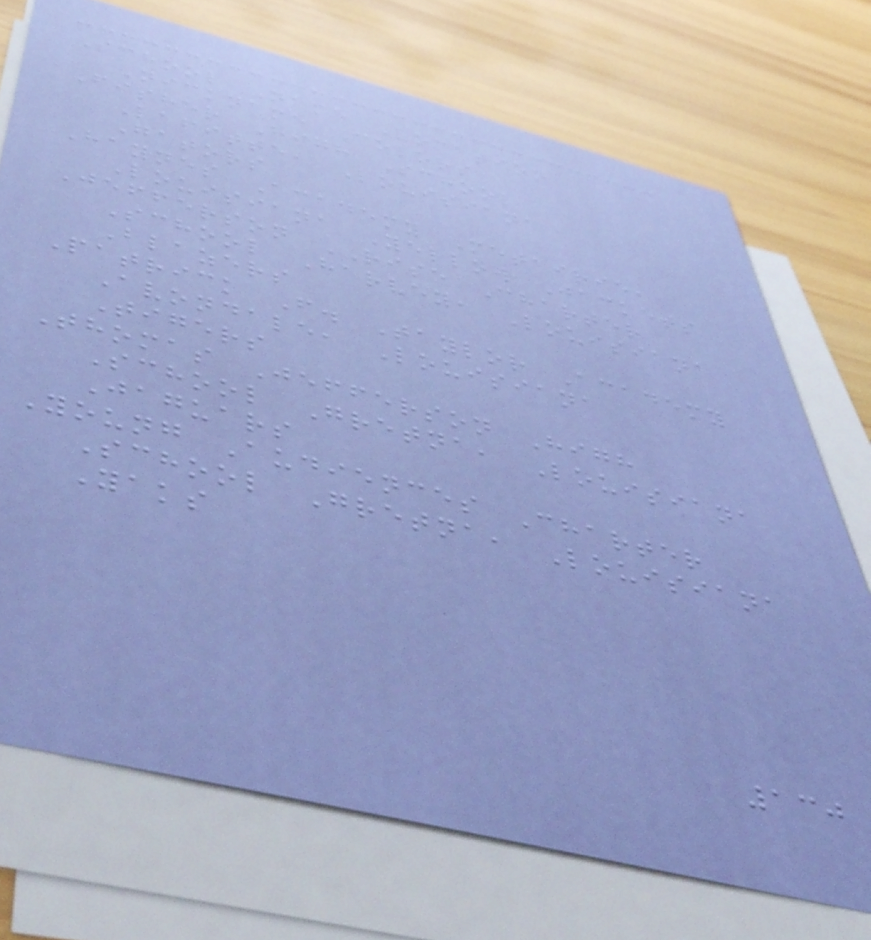School Name Location
Nickname Colors
Fisher High School
Lafitte, Louisiana
Gators
Haynes Academy Metairie,
Louisiana Yellow Jackets
Jefferson RISE Charter
School Harvey, Louisiana
Blazers
Patrick F. Taylor Academy
Avondale, Louisiana
Tigers
Thomas Jefferson High
School Gretna, Louisiana
Jaguars
Young Audiences Charter
School Gretna, Louisiana
Yaks
130
